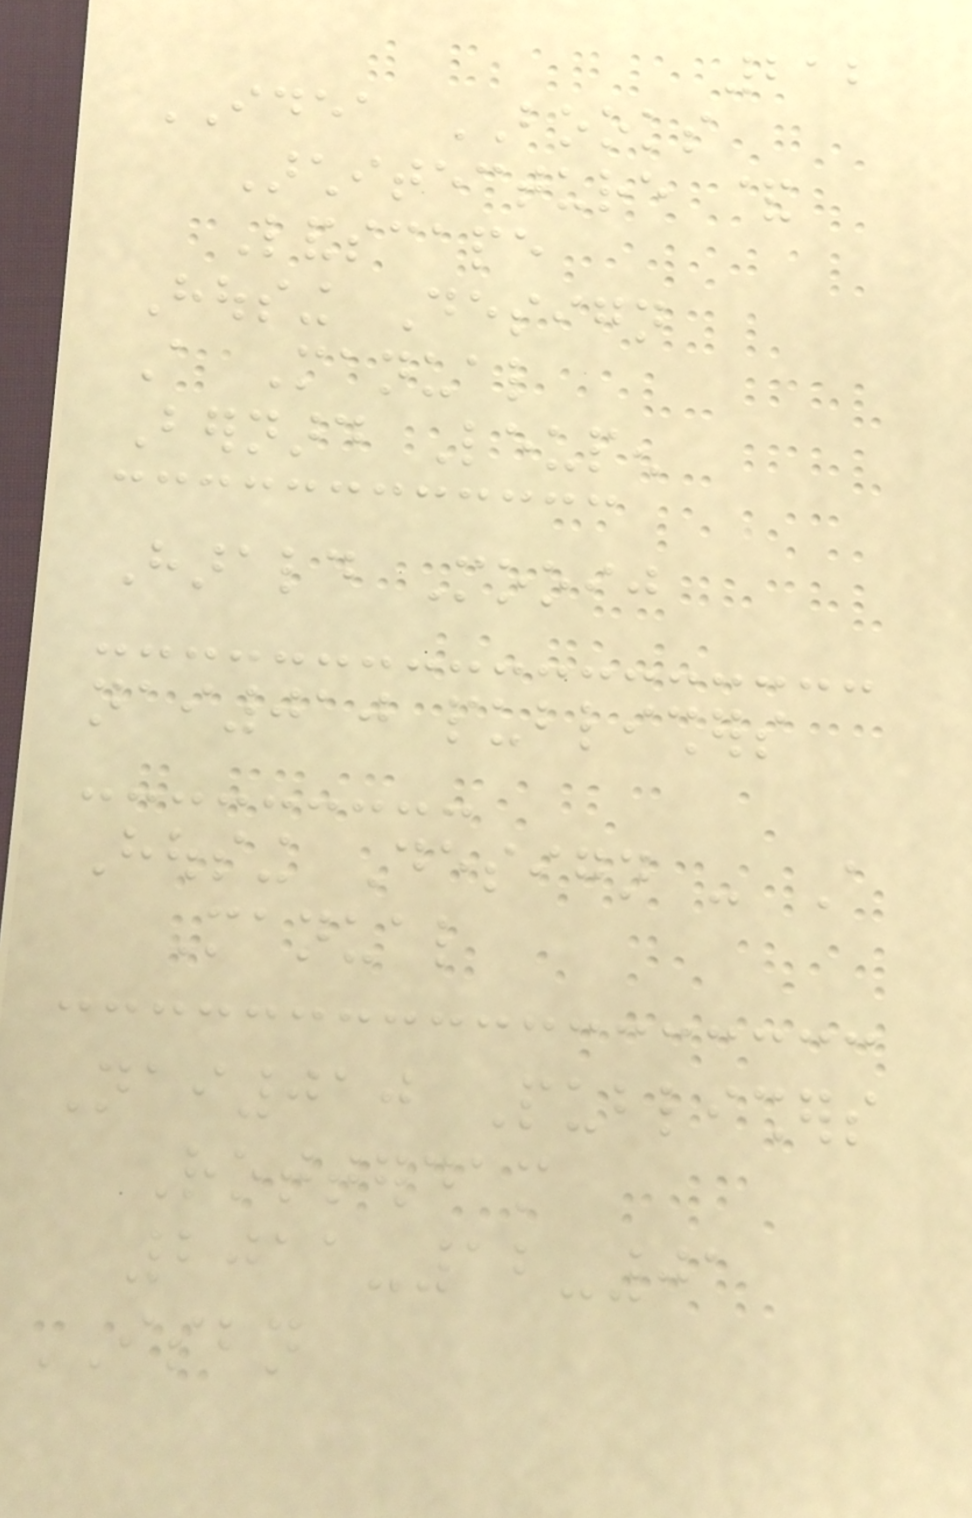212
IDEA BOOKS
Architecture &
Landscape
Housing Design
A Manual
Bernard Leupen
Harald Mooij
nai010 publishers
Housing Design - A
Manual
Nai010 Publishers
Rotterdam
2011-12-01
ISBN
